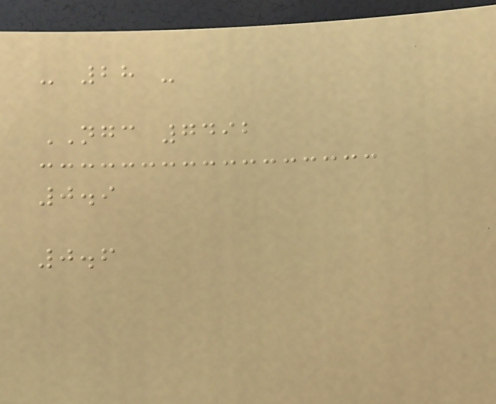- 28 -
NGC 7492
0.9
0.6
